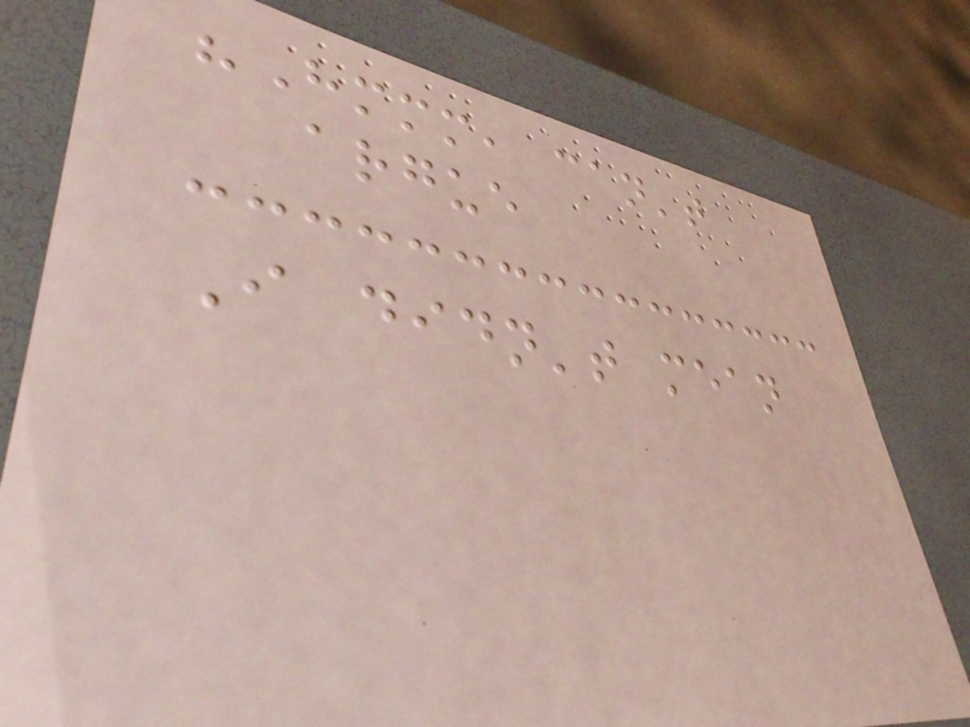"Hmmm, can't
argue
I didn't mean
